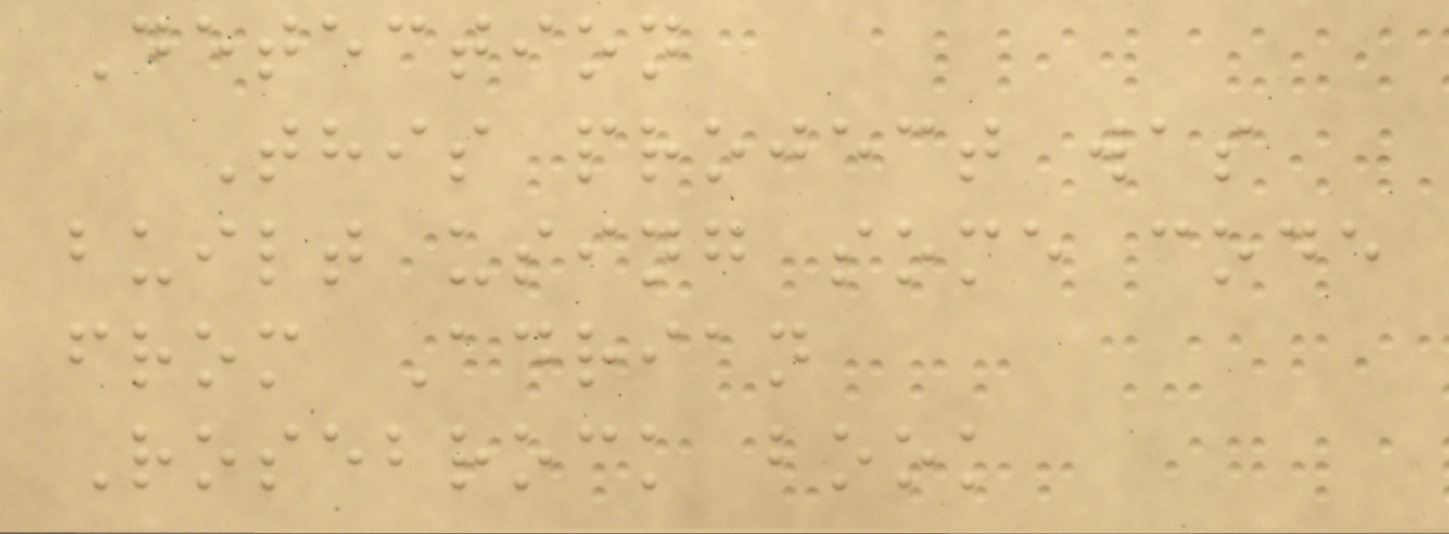Detection
This project was
built using some code
from Adrian
Rosebrock book
